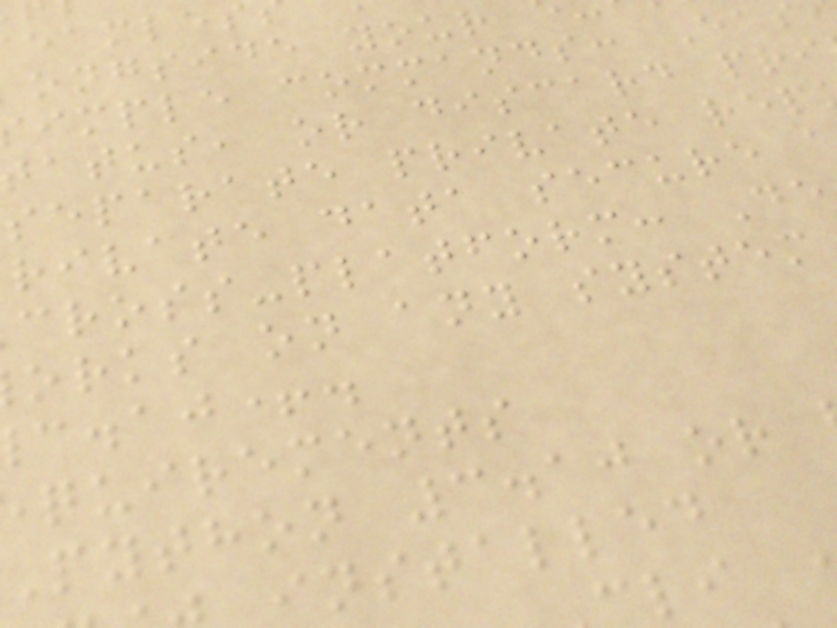ongside your
imple commands: Eas
atus, or discard pri
separate private rep
rivate data secure
cross-platform: De
orks on any system
c.aj+.
quirements
python 3.10 or
installed
